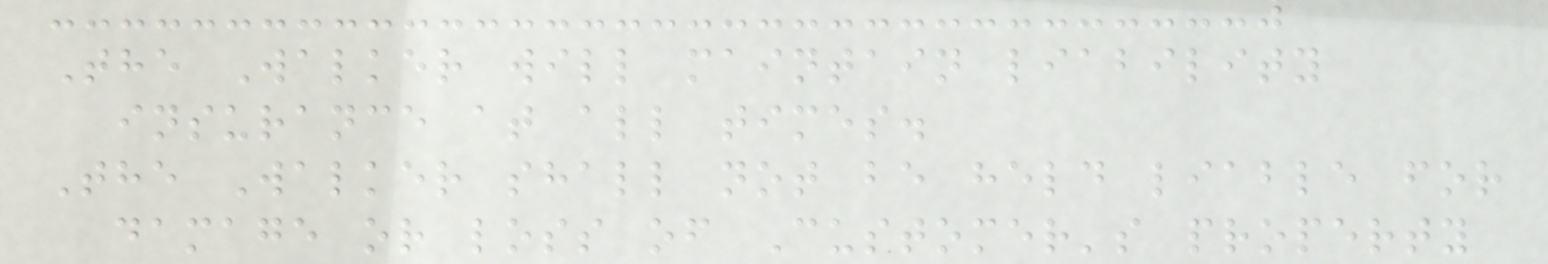The Walker will maintain liability
insurance at all times.
The Walker shall not be held liable for
damage or loss of Customer's property
